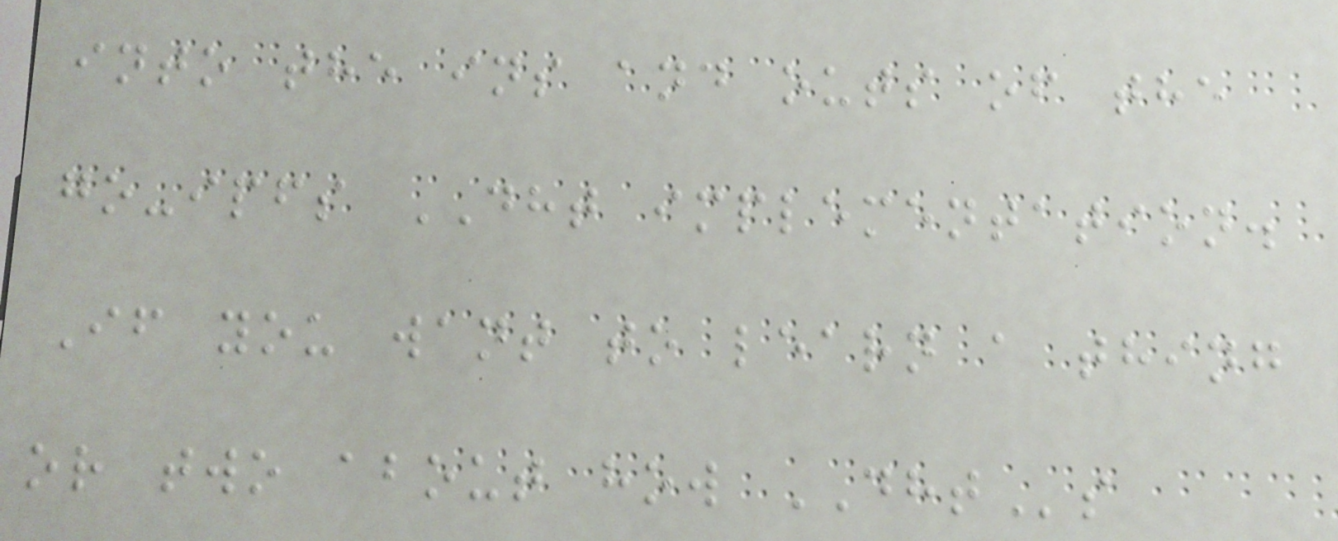into the ins and outs of the
go-ipfs DHT implementation.
If you want to learn a thing
or two about how DHTs
